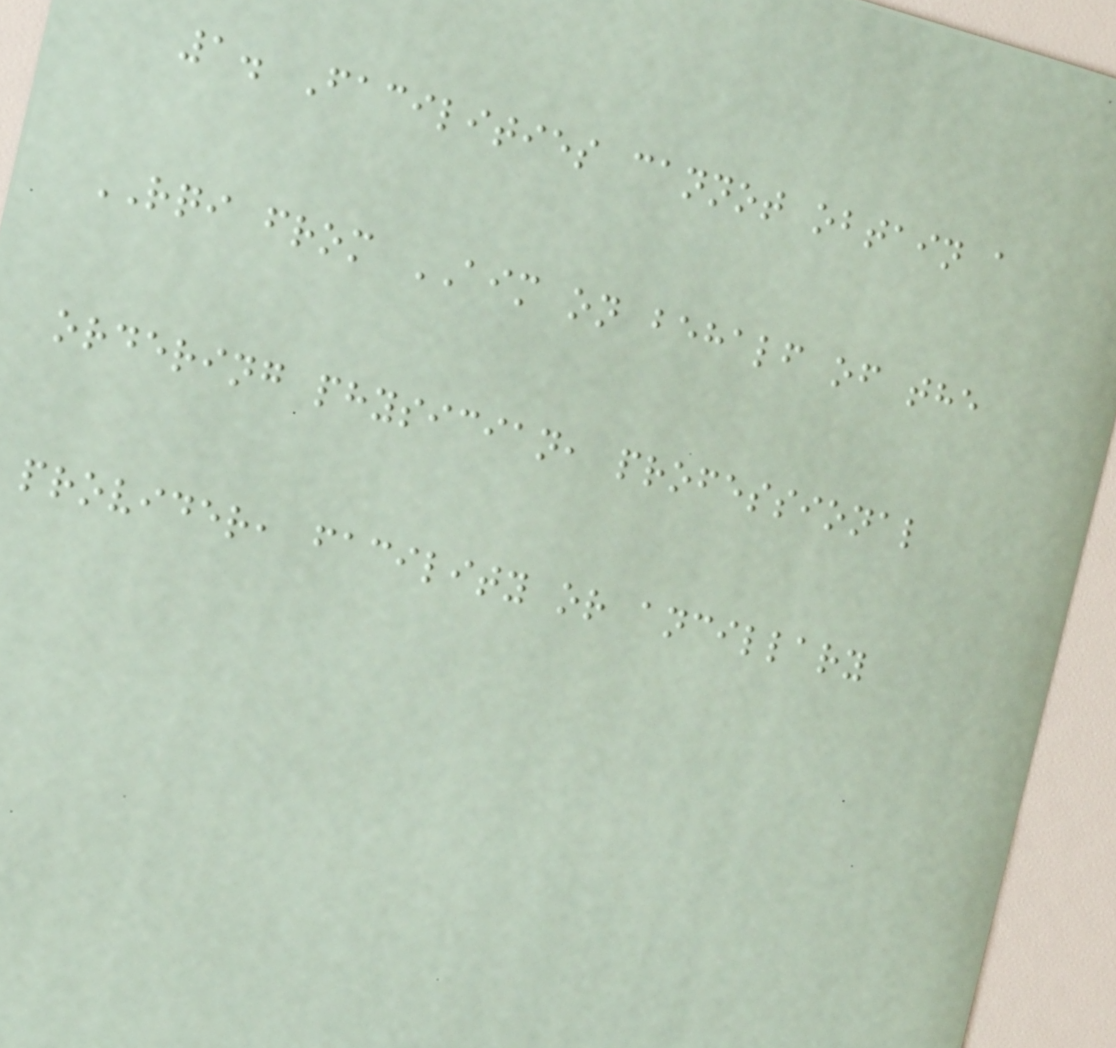1. Facilities cannot obtain a
RQI from AIM on behalf of the
ordering physician, professional
provider, facility or ancillary
